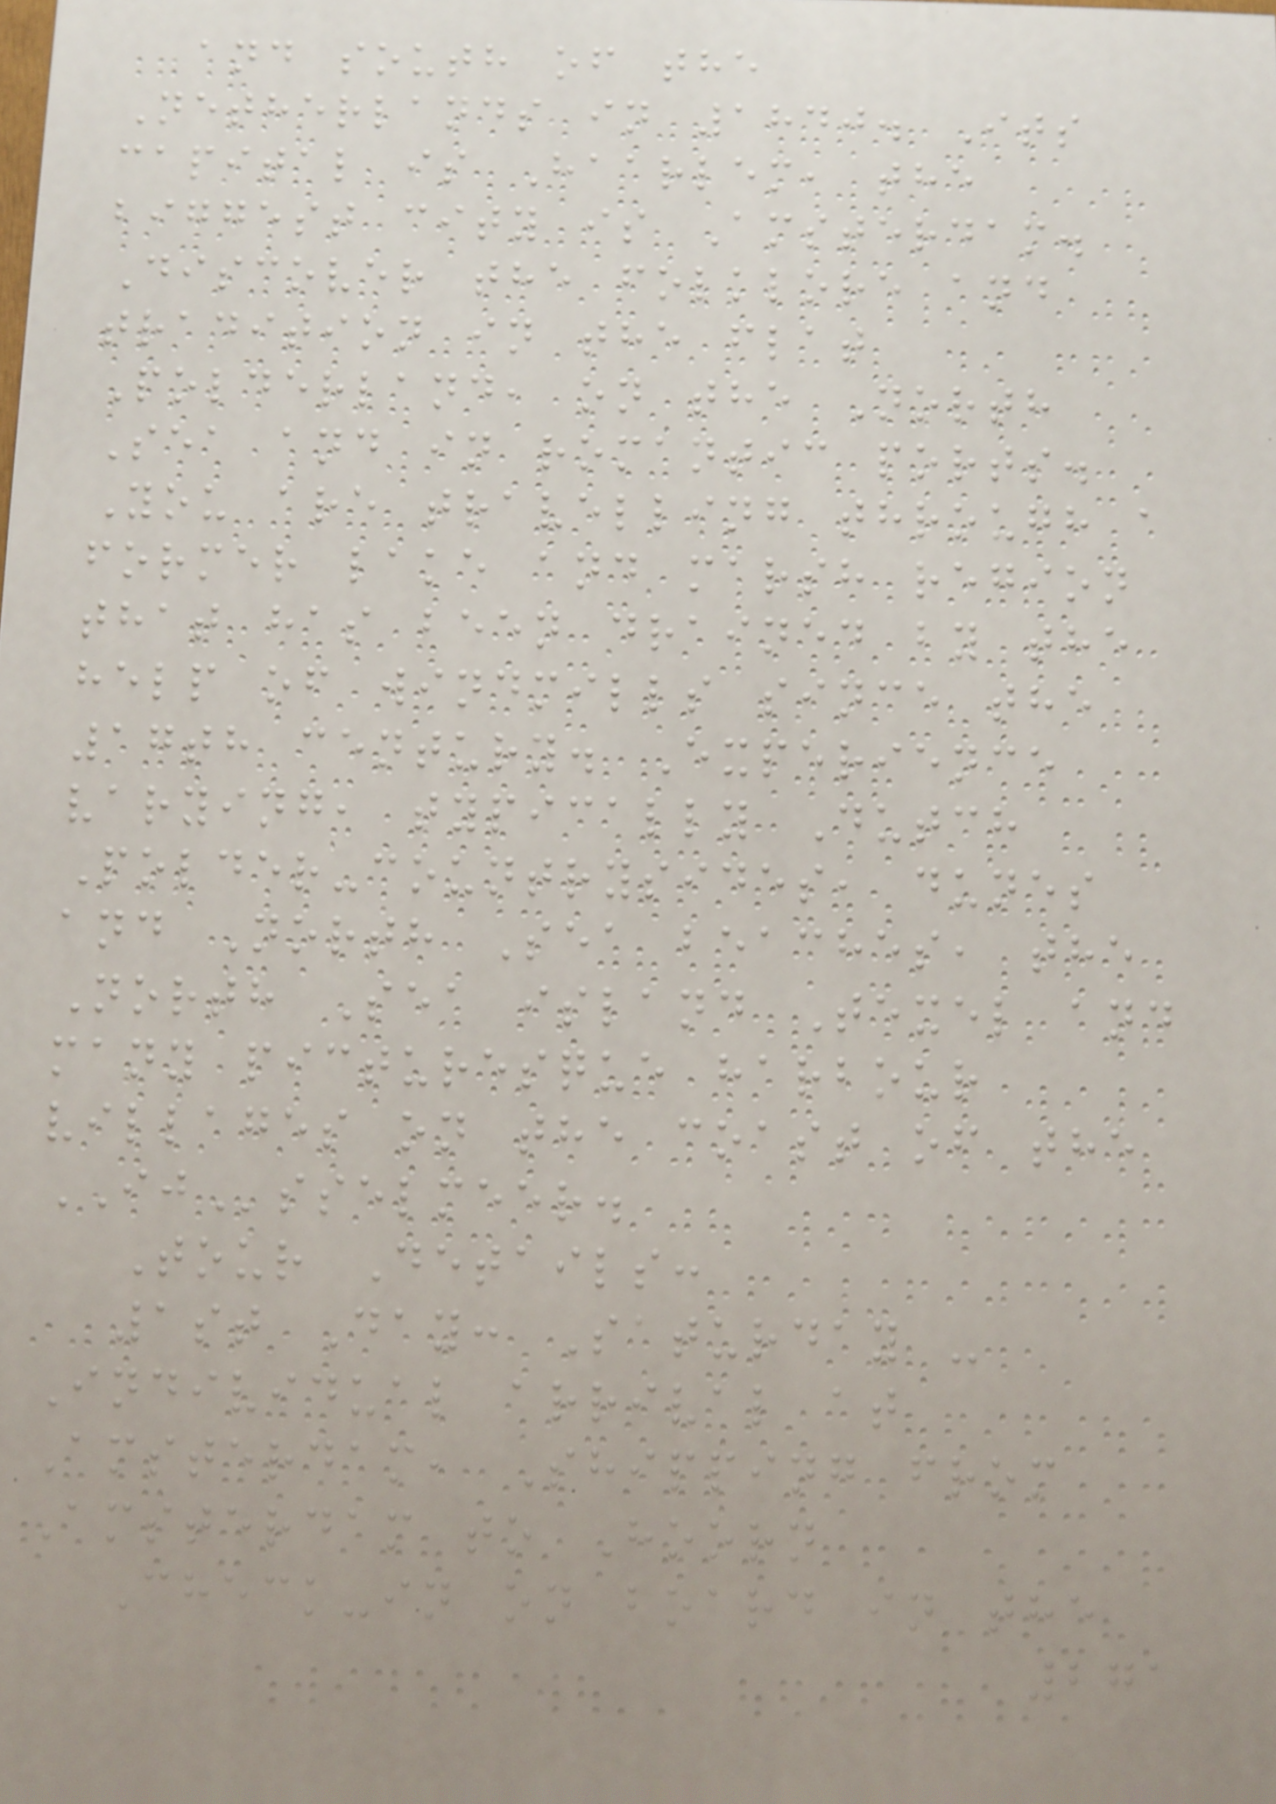and south of the
Netherlands in 1840. Its
capital is Haarlem, the
biggest city is Amsterdam.
Discover the folklore and
tradition in the flat
Polderland, on the North
Sea and in romantic ports.
You are travelling through a
former lake and marsh region
that has been drained by the
help of windmills since the
17th century. Experience
varying, typically Dutch
Polder-countrysides, dunes
and North Sea beaches, the
North Sea island Texel and
many picturesque harbour
villages on the coast of the
IJsselmeer.
Tour Details:
1st Day: Saturday -
Individual arrival at
Amsterdam, Shipping from
Amsterdam to Hoorn
Check-in on board in the
271
